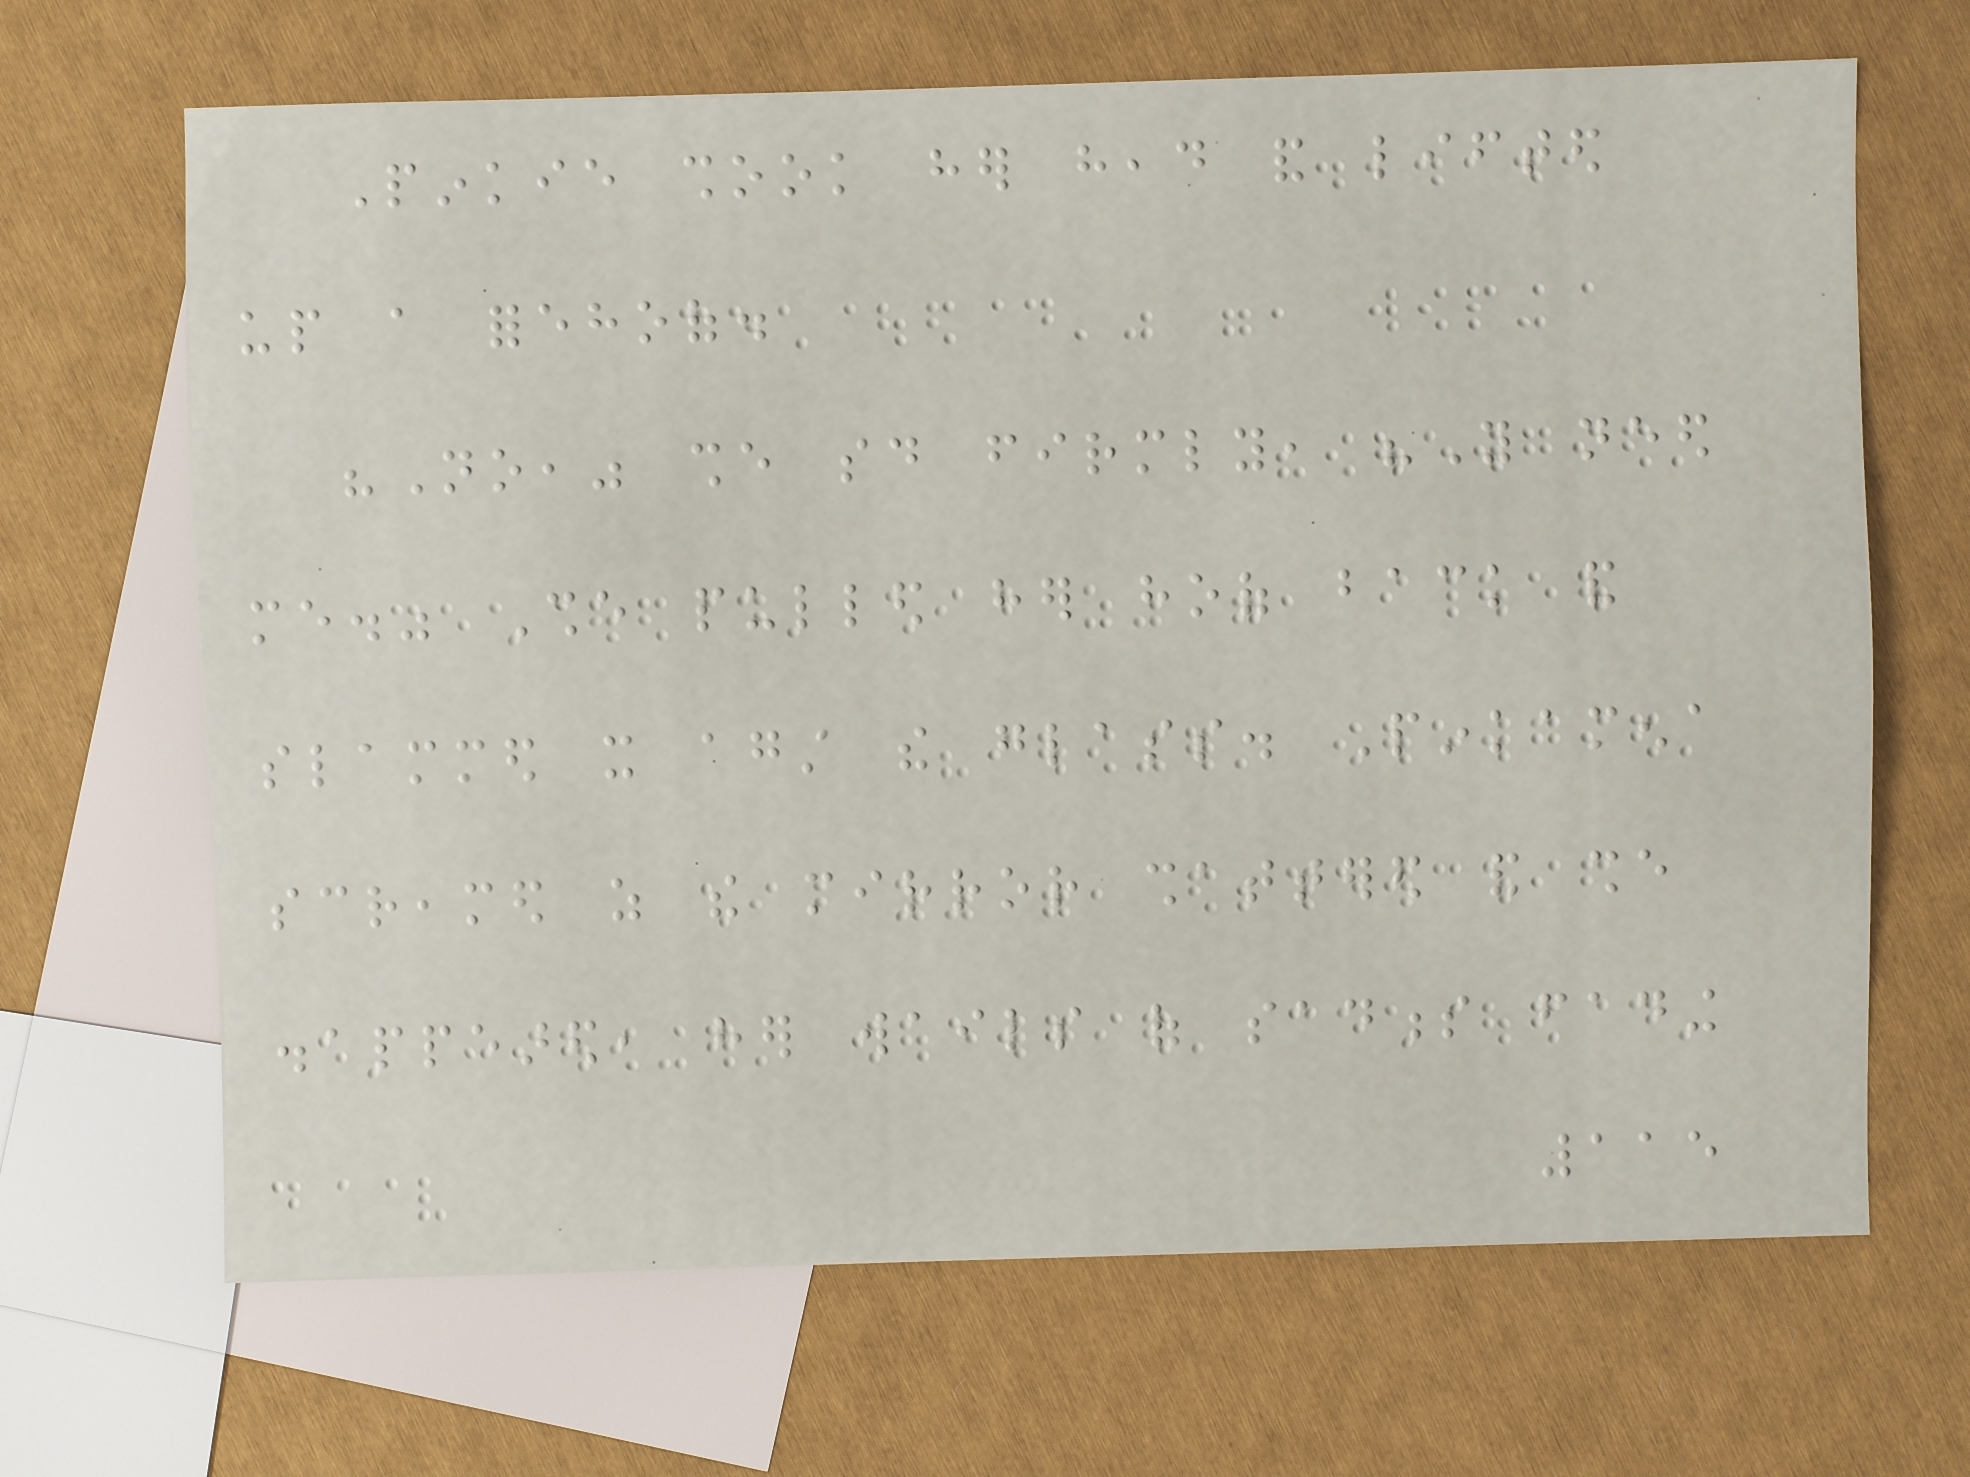Pinkie shook her head and lifted
up a forehoof.
"No," she said firmly, "You need
me." She pulled her hoof back and
slammed it against the glass. Pinkamena
screamed as the mirror shattered and she
disappeared, her wails of sadness fading
115
